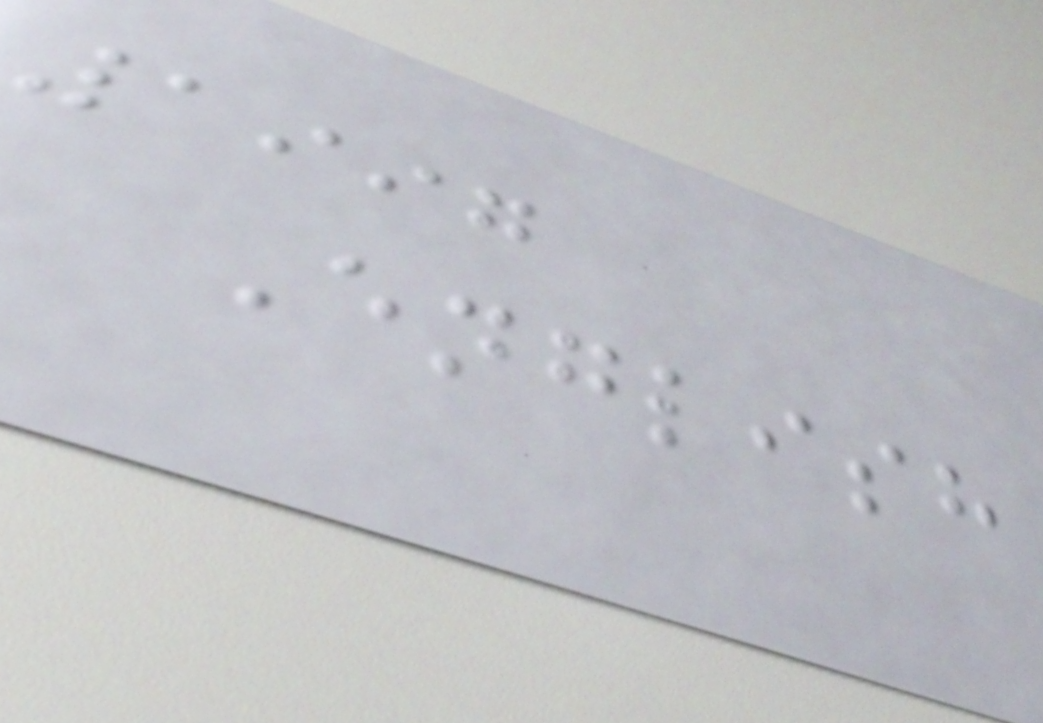1997
English
